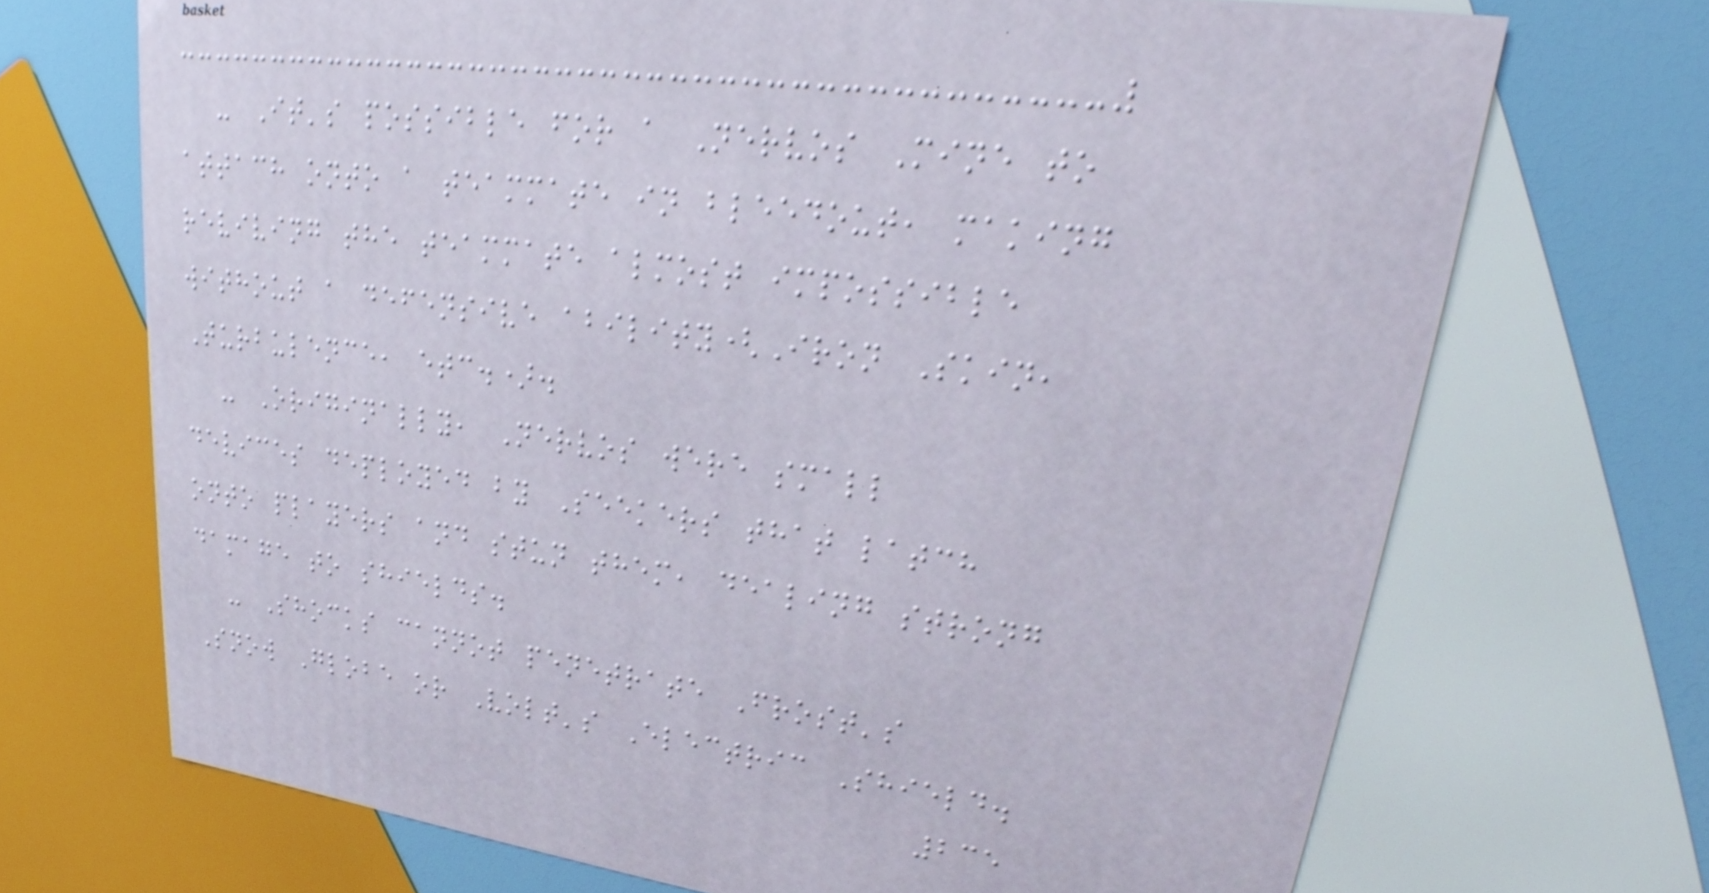- It's possible for a Nervos Mine to
attach onto a teammate in bleedout, making
reviving the teammate almost impossible
without a defensive ability(Iron Skin,
Turbulence, etc.).
- Originally, Nervos were small
devices deployed by Seekers that latch
onto players and stun them, dealing strong
damage to shields.
- Shocks cannot penetrate Frost's
Snow Globe or Volt's Electric Shield.
235
